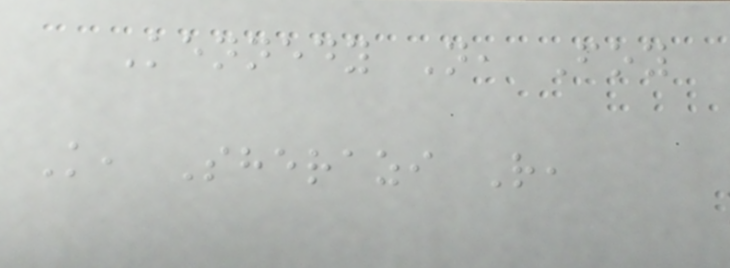Kennedy N, Foy
K, Sherazi R,
